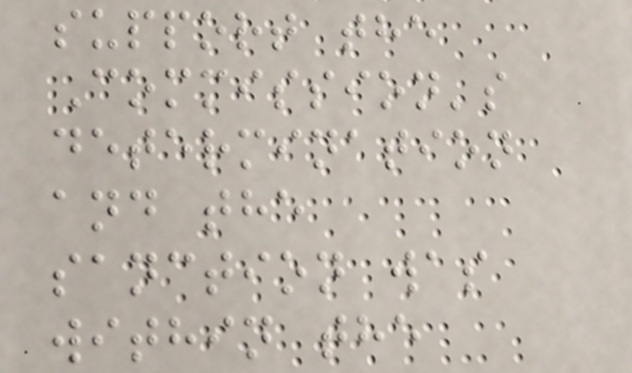support the
Commission's
determination
and the
sanction was
within the
